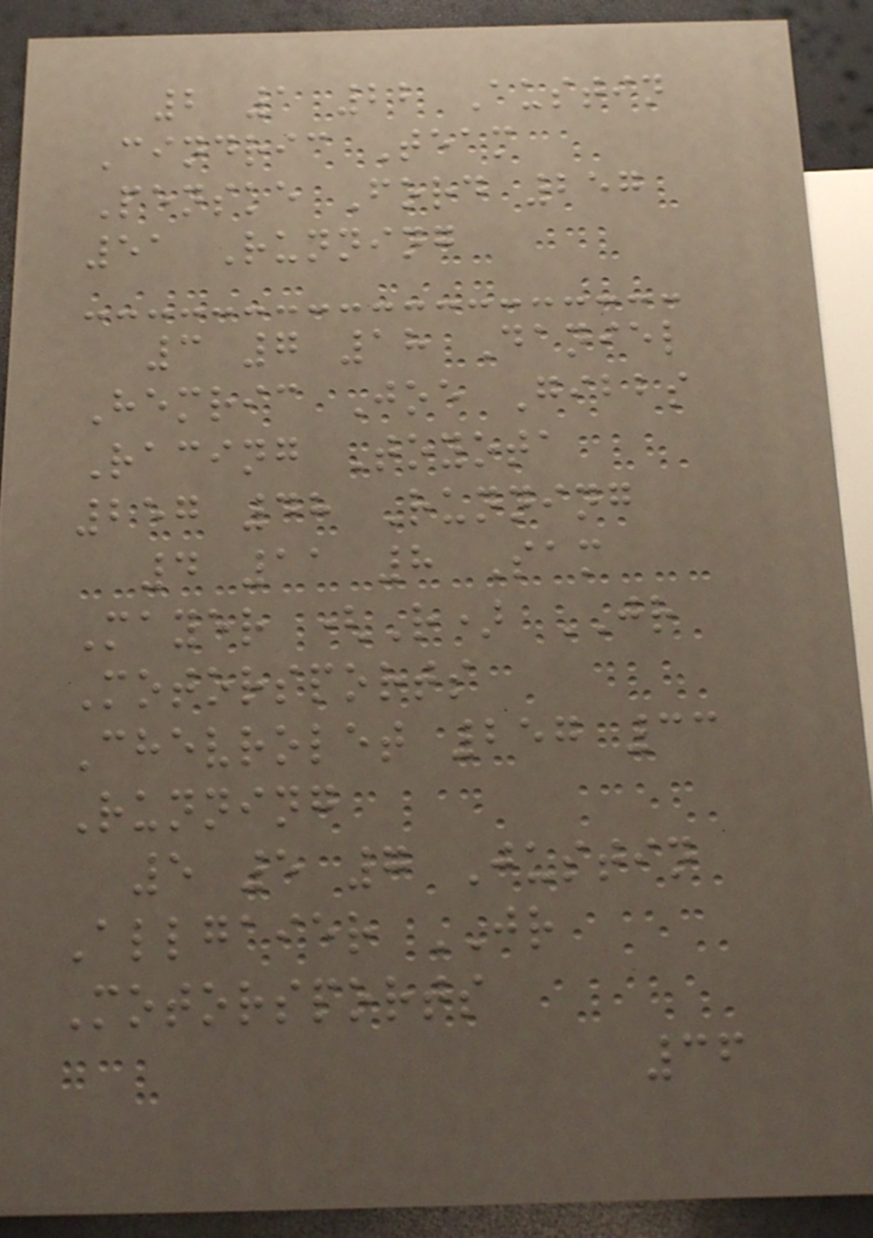2 1 22 Austin
Cindric Team
Penske Ford 257
51 Running
3 7 18 Daniel
Hemric Joe Gibbs
Racing Toyota
257 48 Running
4 11 8 Sam
Mayer (R) JR
Motorsports
Chevrolet 257 33
Running
5 5 7 Justin
Allgaier JR
Motorsports
36
